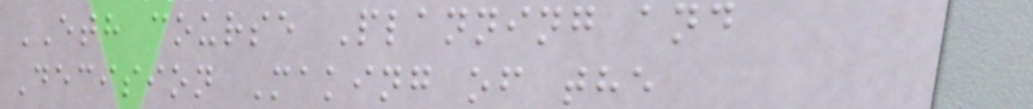ETH course Planning and
Decision Making of the
